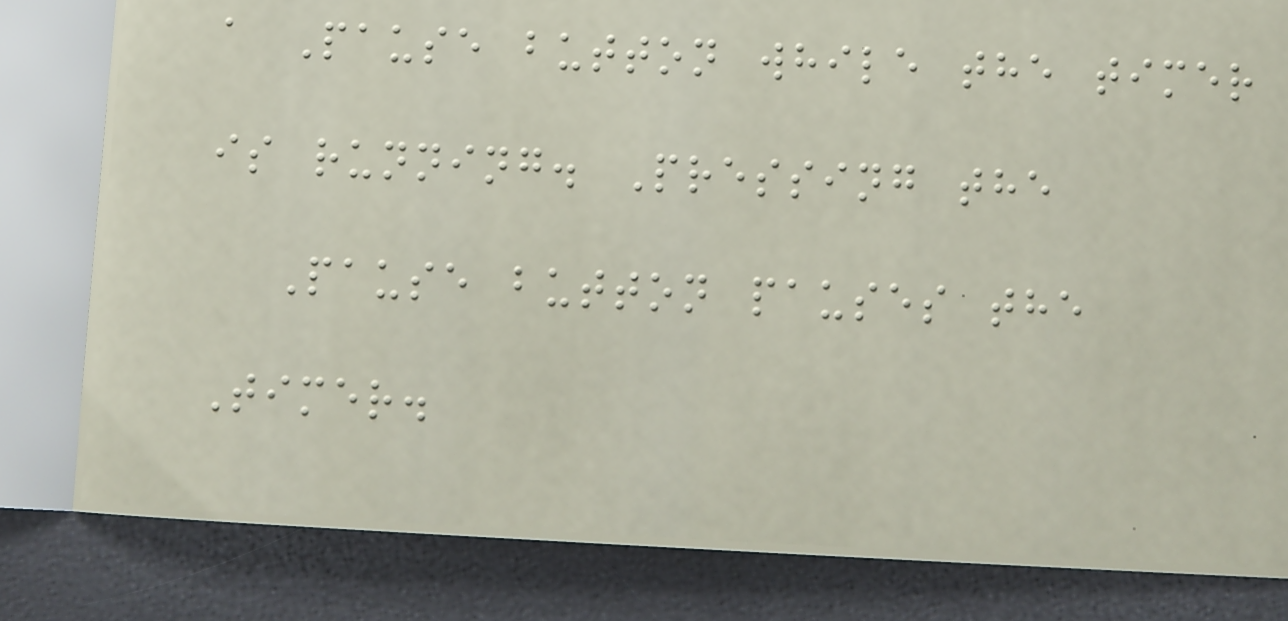a Pause button while the timer
is running. Pressing the
Pause button pauses the
Timer.
